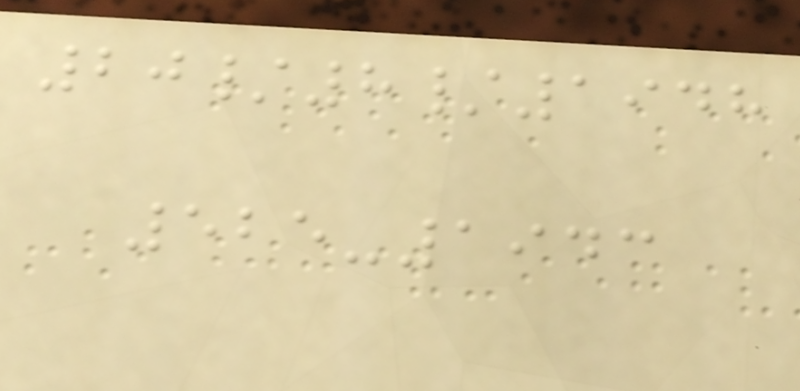20/8/1948
525-1943
